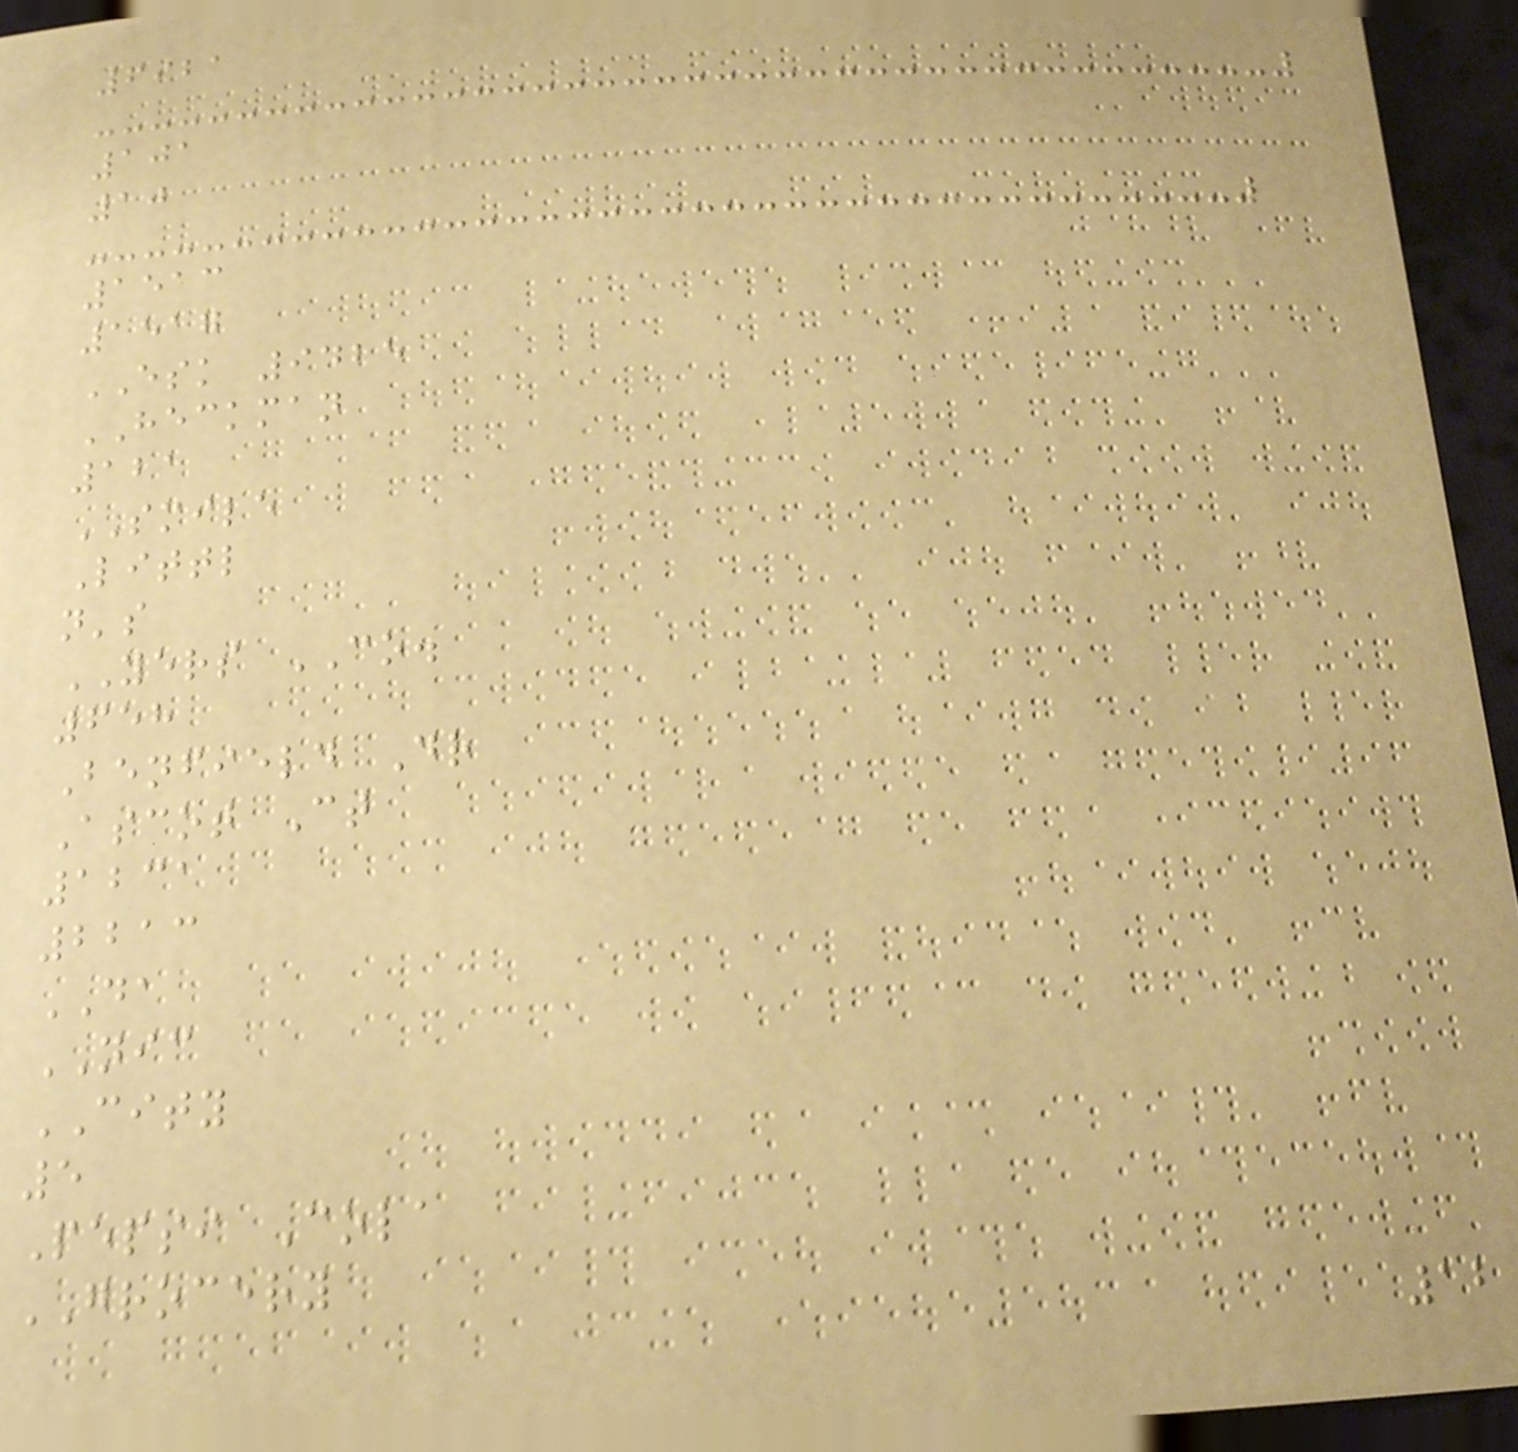6921
101
10
1513
1517
ESK 9425
HECKMAN
121
SMILE
Littl
n's
YERS CO.
658
Benfield Dr
Ascot Ct
1231
2213
DA
NIC
CITY
5
Pepsi Cola
GROCERY
12
